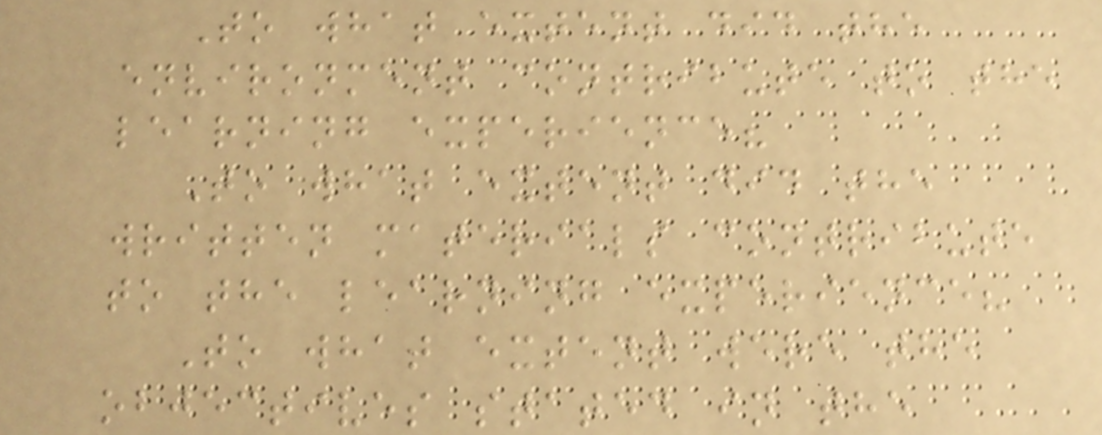To what extent did the
environment contribute to the
learning experience?
To what extent did the
written materials contribute
to the learning experience?
To what extent were the
objectives stated in the
